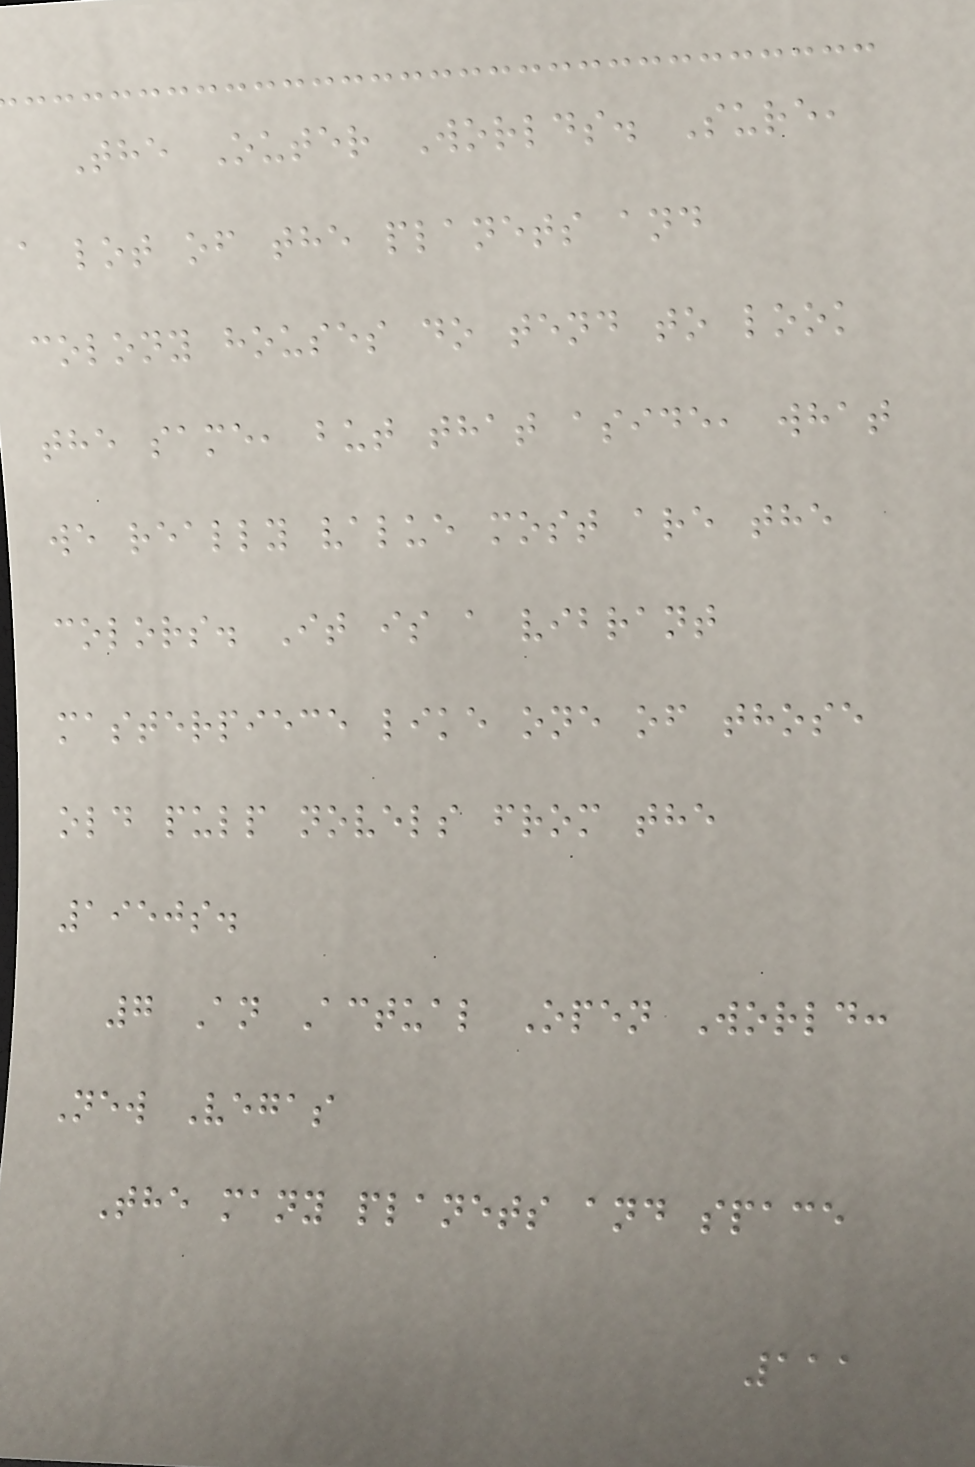The Outer Worlds. Sure,
a lot of the planets and
colony houses do tend to look
the same, but that aside, what
we really value most are the
colors. It is a vibrant
masterpiece like one of those
old pulp novels from the
1950s.
7 An Actual Open World:
New Vegas
The many planets and space
111
